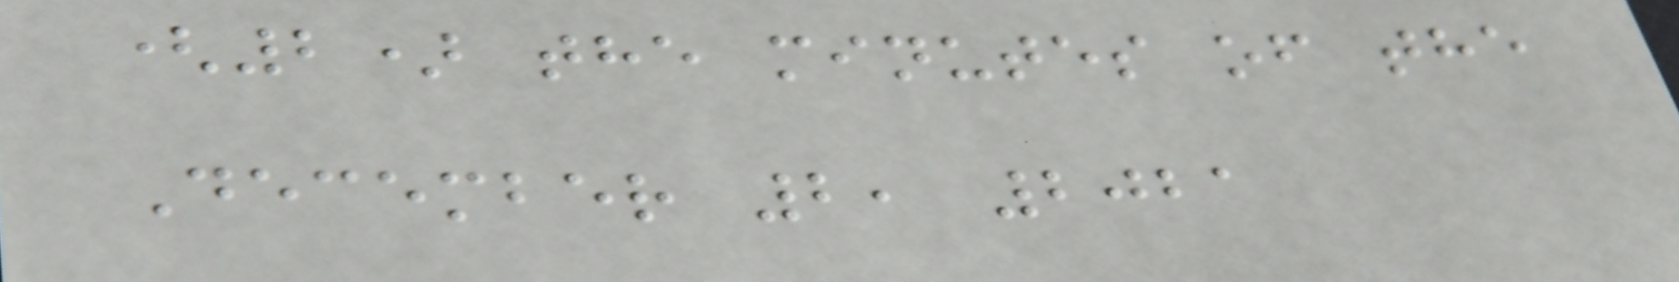(2) the minutes of the
December 2, 2021
